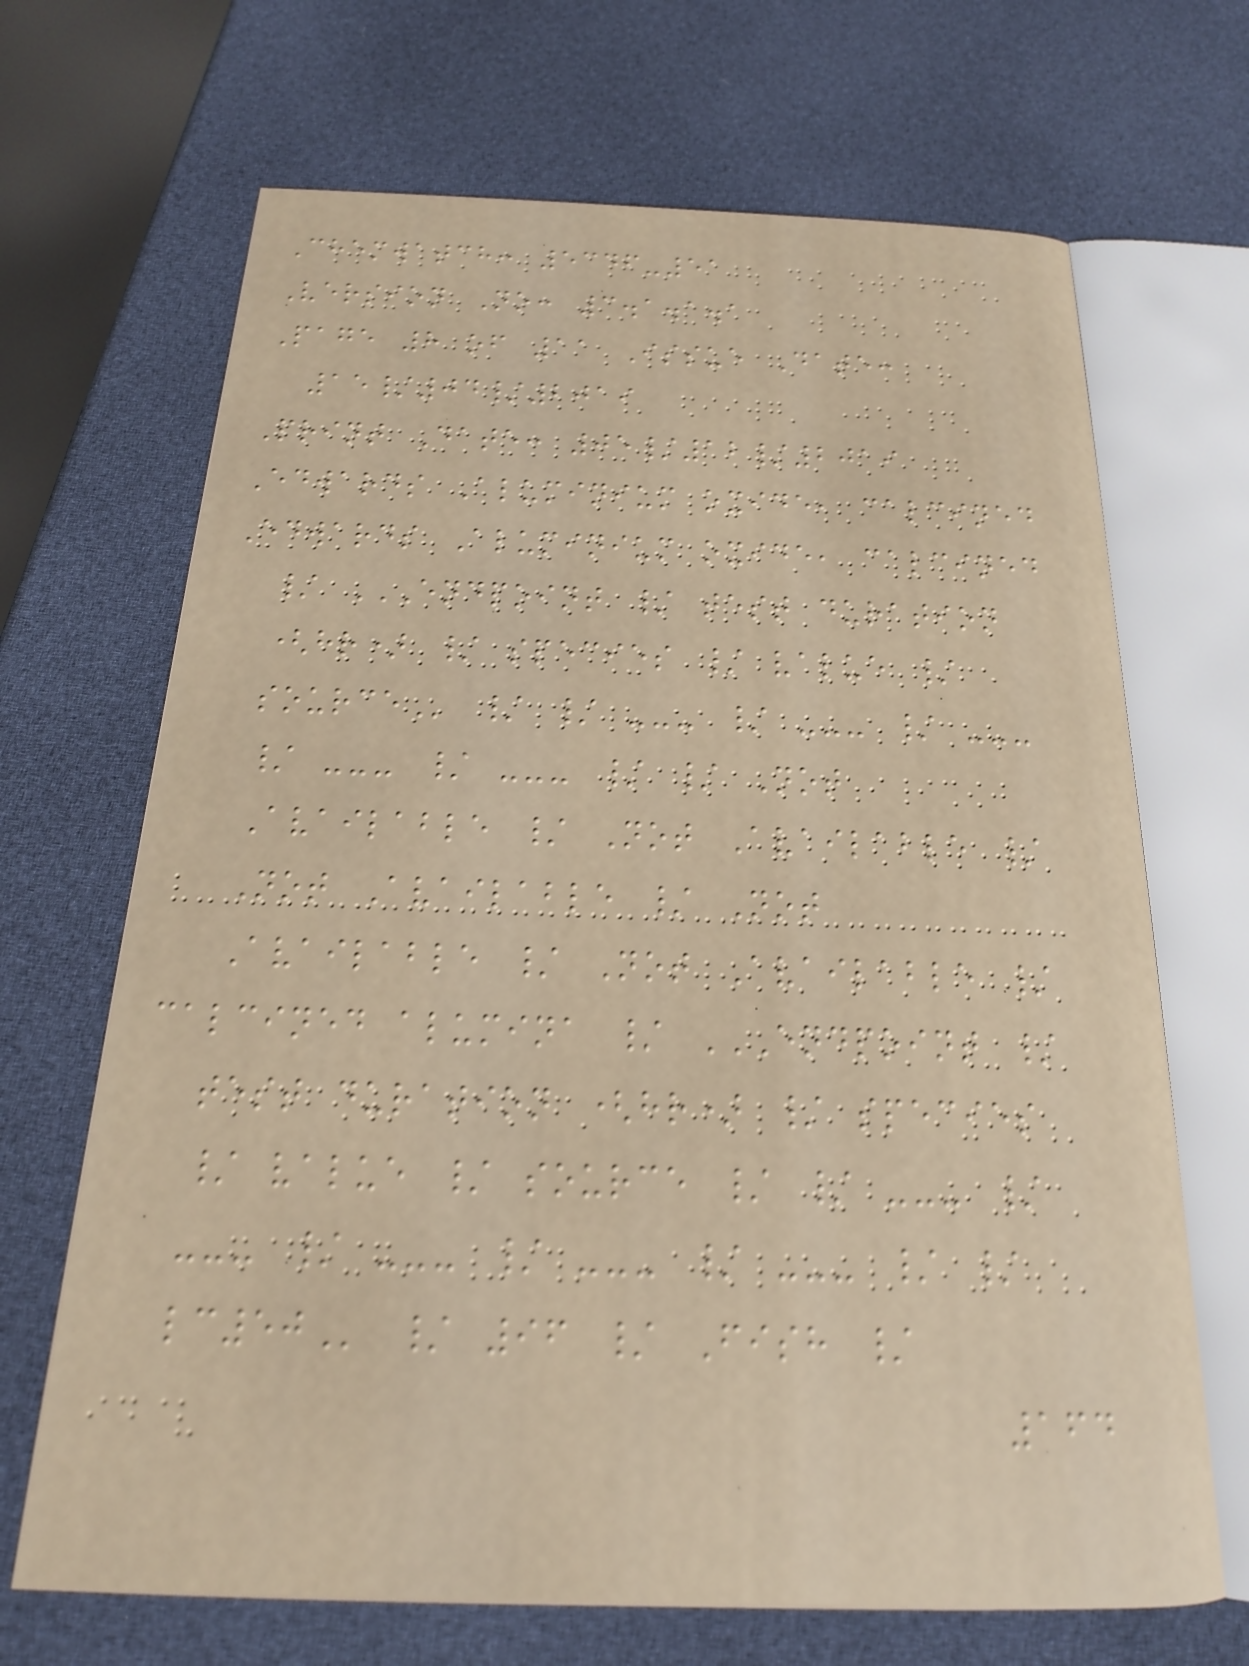Chemwatch: 5346-51
Version No: 3.1.1.1
Page 8 of 11 Issue Date:
15/04/2019
Print Date: 05/12/2019
Edwards Aluminium oxide, calcined
Edwards Aluminium oxide, calcined
/ ENDPOINT / TEST DURATION
(HR) / SPECIES / VALUE /
SOURCE / / --- / --- / ---
/ --- / --- / / Not
Available / Not Available /
Not Available / Not
Available / Not Available /
calcined alumina / ENDPOINT /
TEST DURATION (HR) / SPECIES
/ VALUE / SOURCE / / --- /
--- / --- / --- / --- / /
LC50 / 96 / Fish /
164
